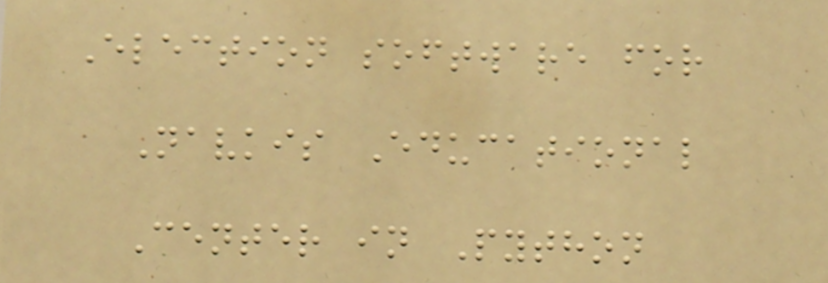Election software for
Navkis Educational
Center in Python
